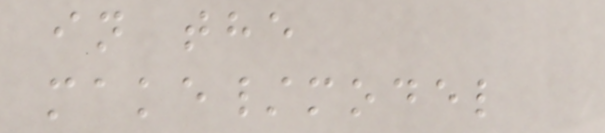in the
make/model
